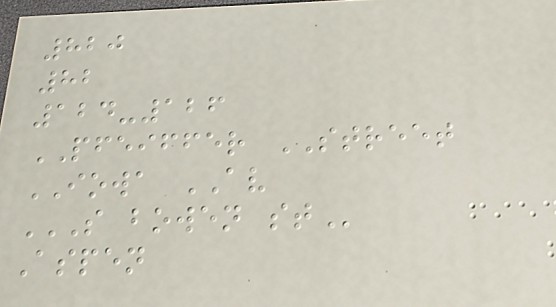820
82
124-126
PFEIFFER STREET
IOWA AV
S BOWEN ST
Aspen
